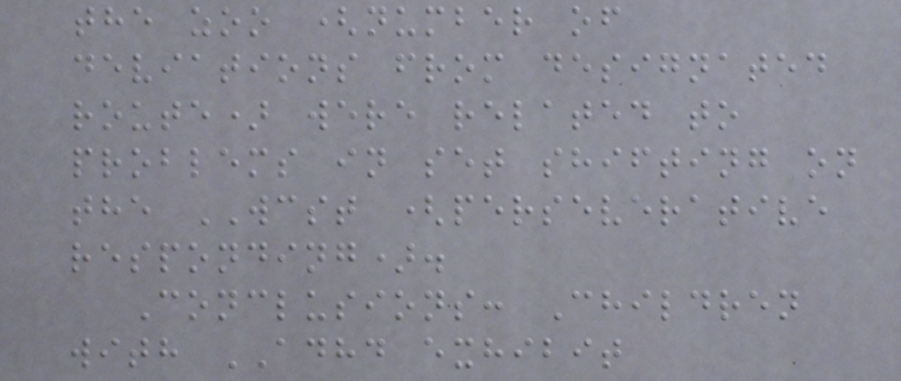the zoo (number of
deviations from designated
route) were related to
problems in set shifting on
the WCST (perseverative
responding).
Conclusions: Children
with ADHD exhibit
